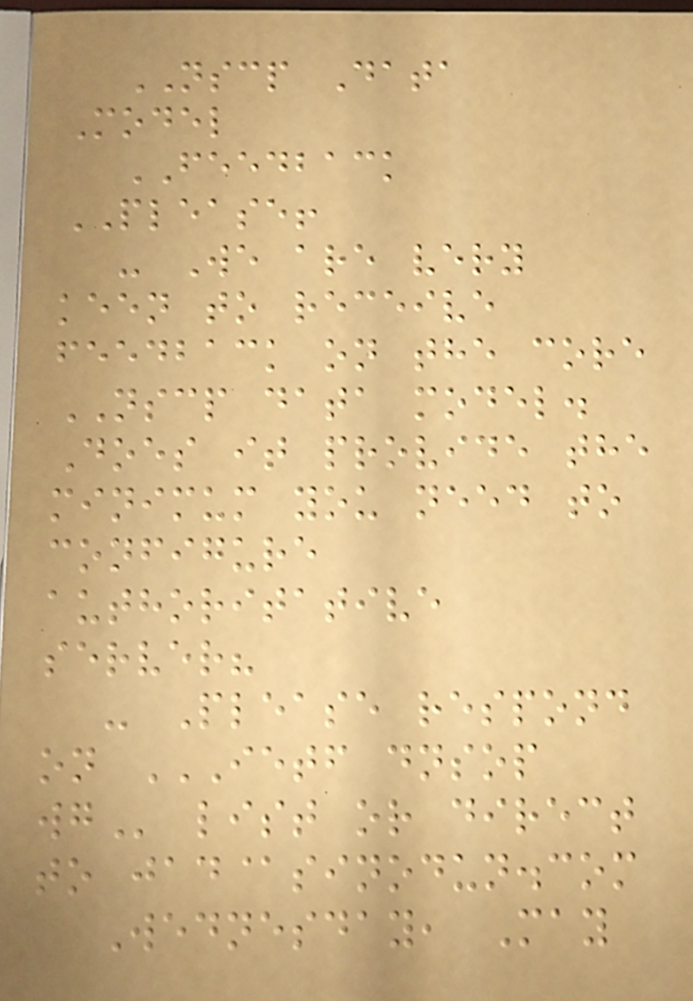NSCP Data
Model
FEEDBACK
PLEASE!
- We are very
keen to receive
feedback on the core
NSCP data model.
Does it provide the
minimum you need to
configure
authoritative
server?
- Please respond
on IETF DNSOP
WG list or direct
to jad@sinodun.com
Wednesday, May
